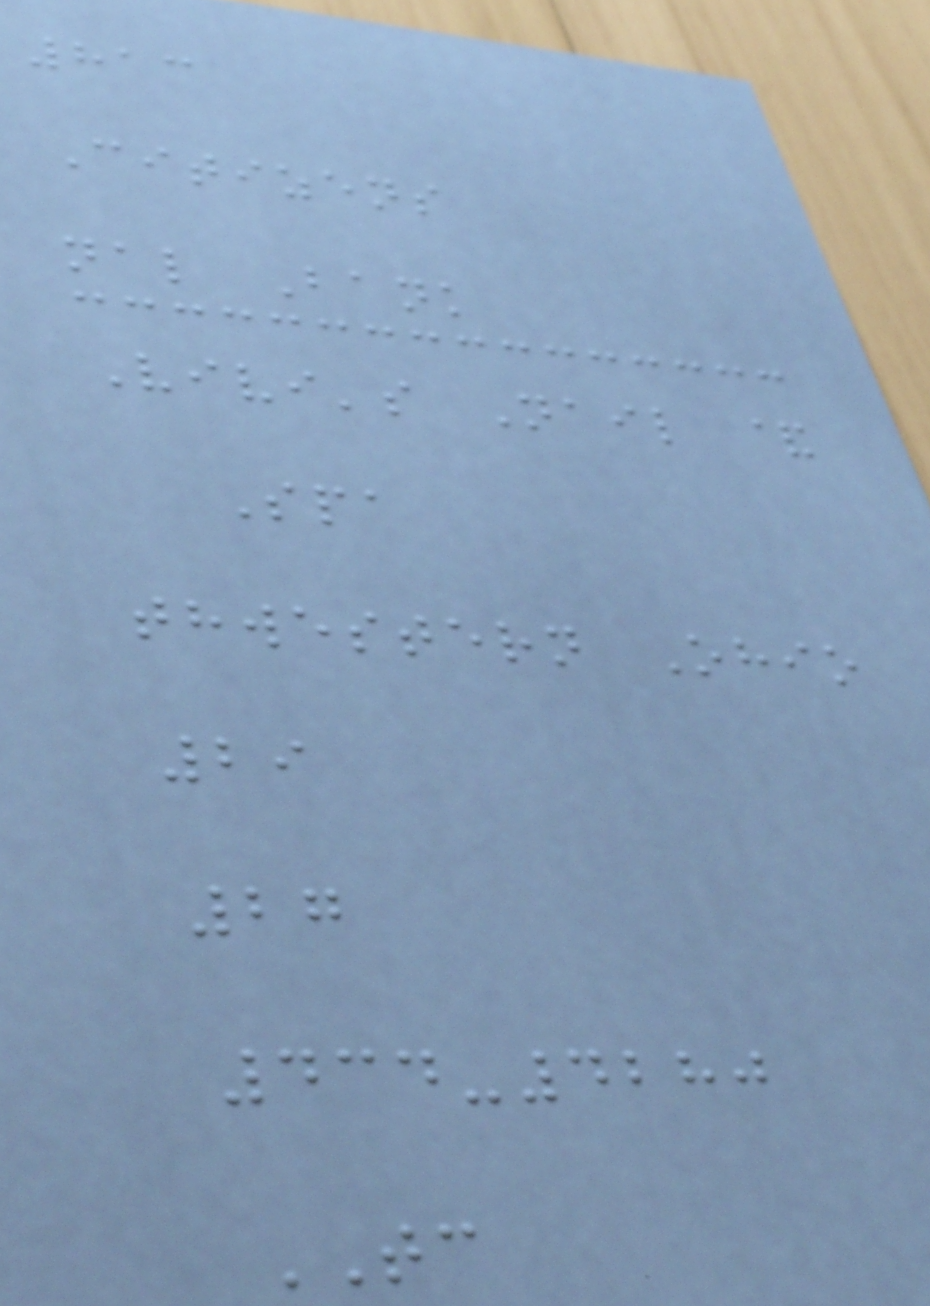813
Citizens
nal Bank
Vivi's Nail &
Spa
thwestern Ohio
29
27
434-4280
TC
